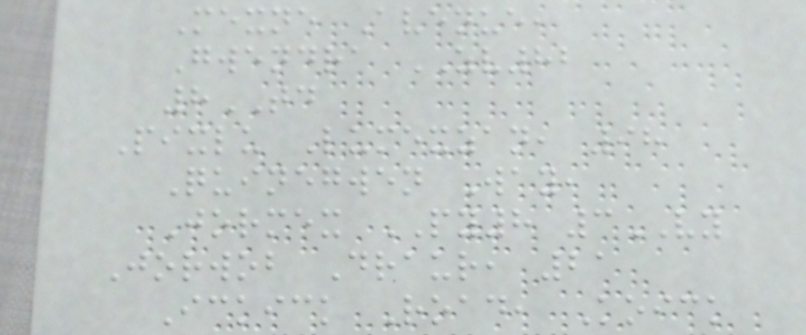Mexne Avenue,
Gwendra ZV82
8TD
Pixlu Lumexzan, 98
Quinegwen Way,
Jormex PY8 3VY
Jorwob Draur, 21
Ickick Road, Koick
